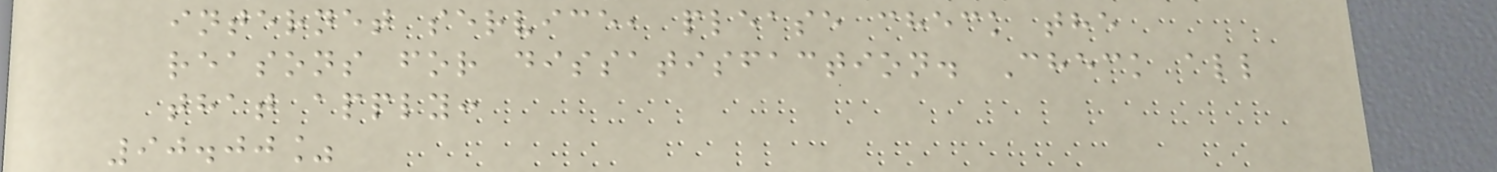internet service, please check the
reasons for dissatisfaction. Check all
that apply:
90.00%
